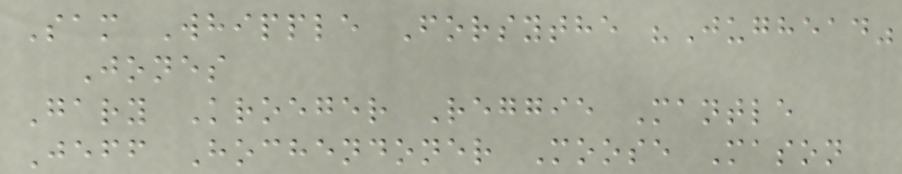Sam Whipple Forsythe "Jughead"
Jones
Gary Kroeger Reggie Mantle
Jeff Hochendoner Moose Mason
